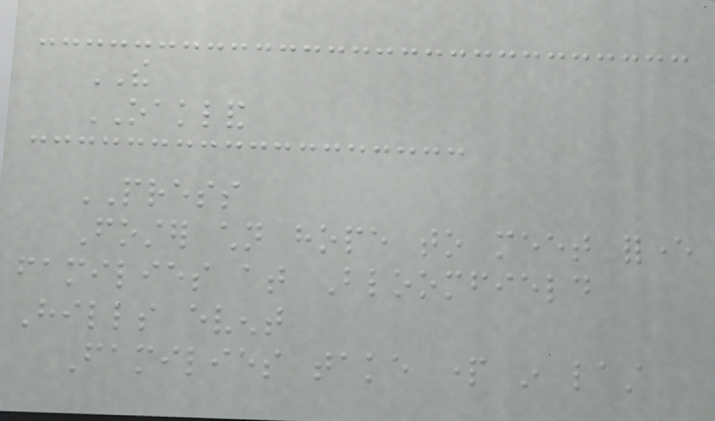THE
OAKLAND
PRESS
Foster children hope to meet forever
families at Bloomfield
Hills event
Families take part in last
